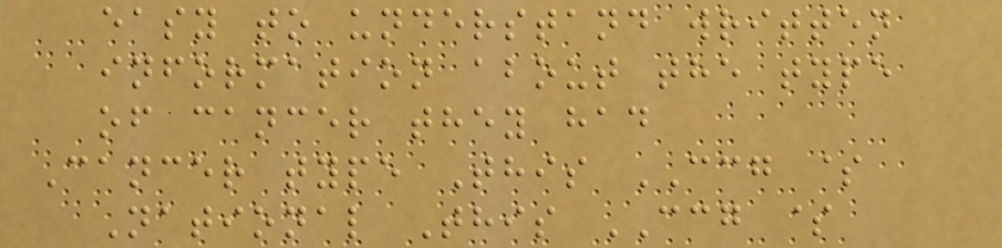easy to understand written
information about the type
of cancer they had
Cancer type This CCG $
National This CCG $
